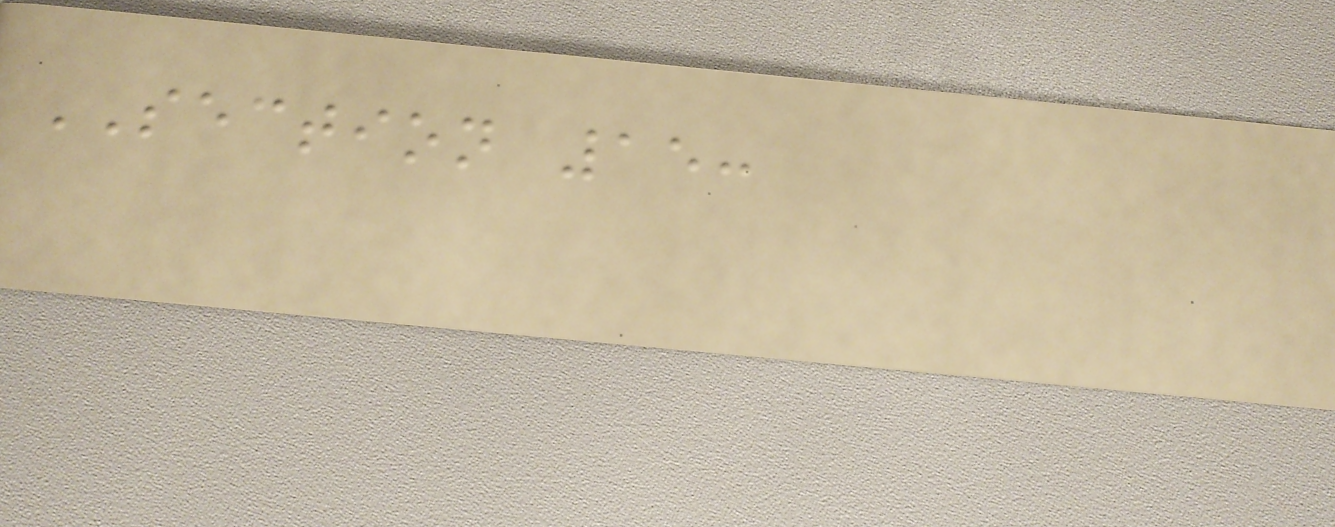SECTION 15:
